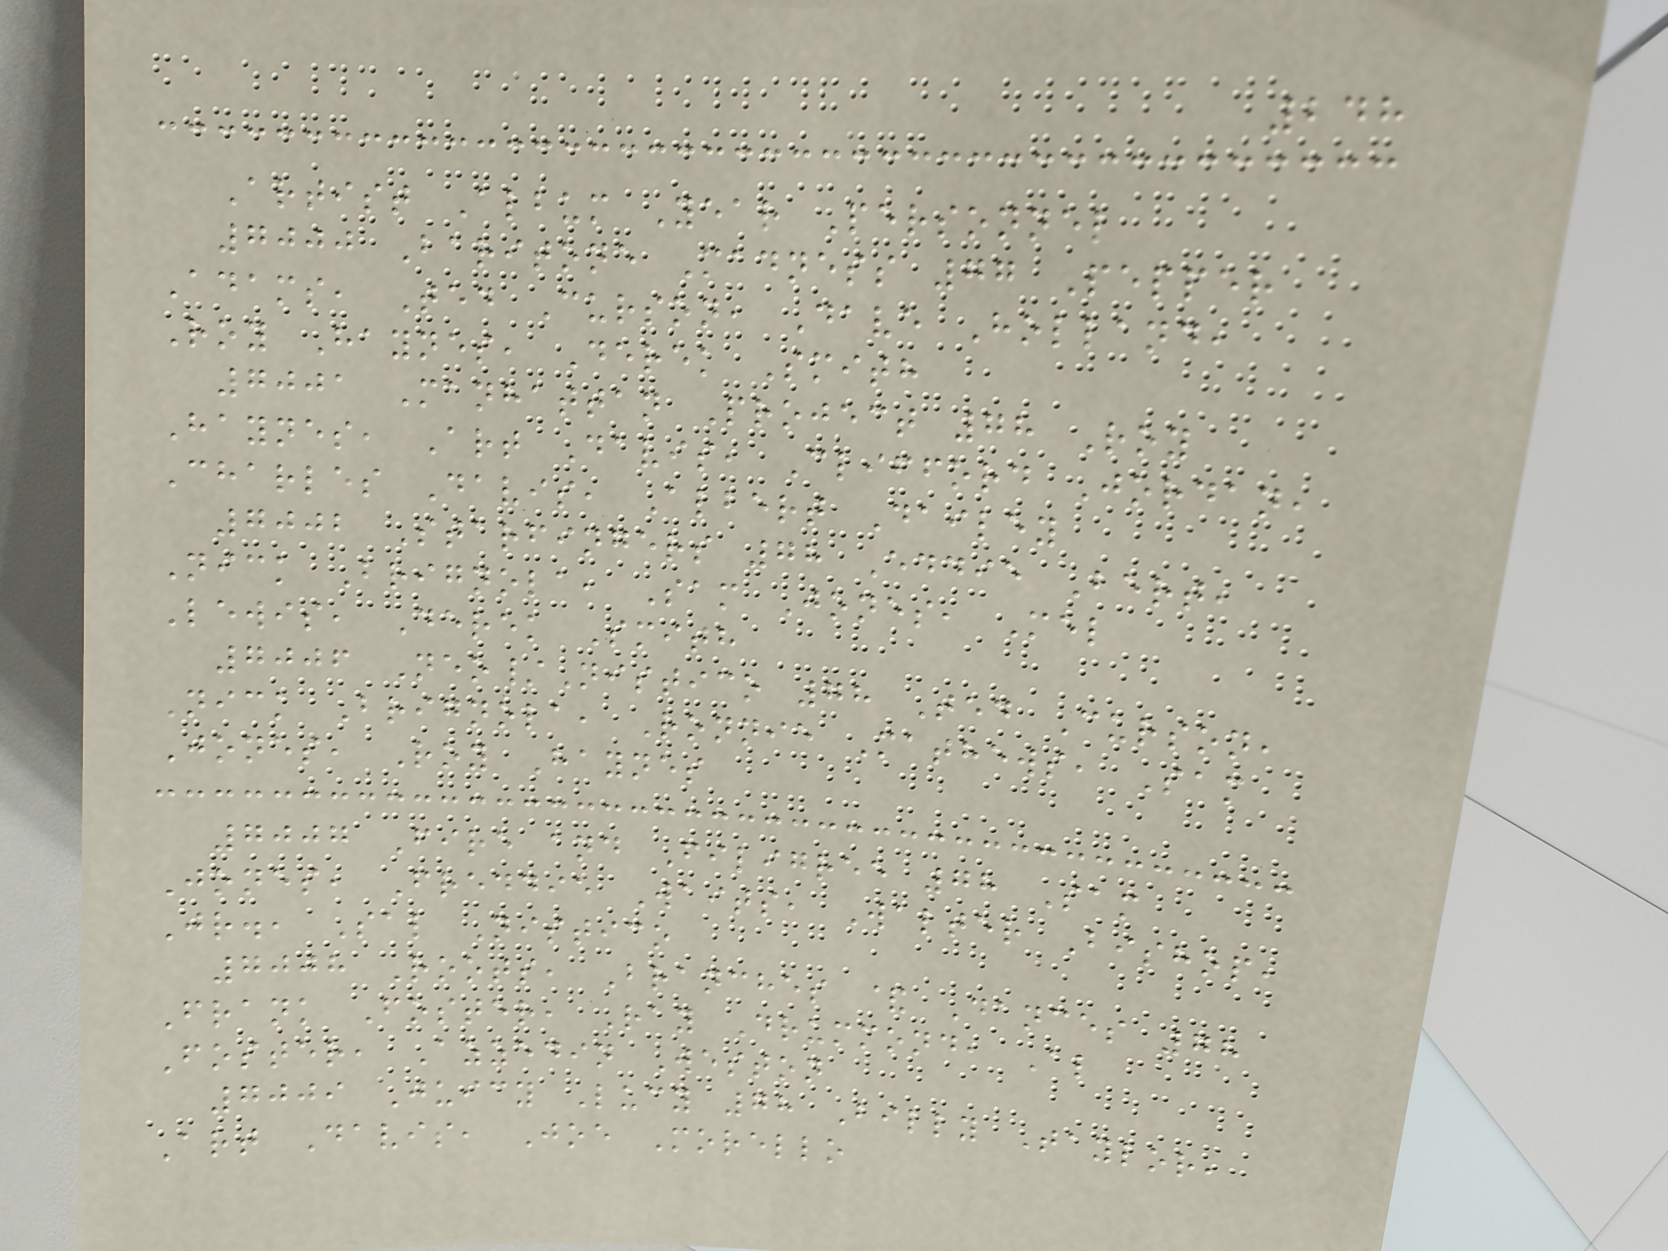248
Artist Album Year Personnel
7000 Baritone Madness 77 Pepper
Adams, Ted Curson, Dave Holland,
Roy Haynes, Derek Smith
7001 Manhattan Project 78 Roy
Haynes, Art Davis, Clifford Jordan,
Charles Davis, Albert Dailey
7002 Starfingers 78 Eddie Bert,
Nick Brignola, Sam Jones, Mel
Lewis, Derek Smith
7006 Neo/Nistico 78 Ted Curson,
Nick Brignola, Ronnie Mathews, Sam
Jones, Roy Haynes
7007 Fire and Filigree 78 Sam
Jones, Freddie Waits, Walter Bishop,
Jr., Sal Nistico
7008 Roots, Branches & Dances 78
Frank Foster, Ray Drummond, Al
Foster, Azzedin Weston
7009 Juicy Lucy 78 Billy Taylor,
Art Davis, Joe Morello
